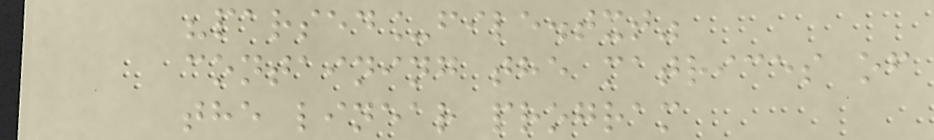"parsed_file.txt"
containing the matrices of
the linear program
